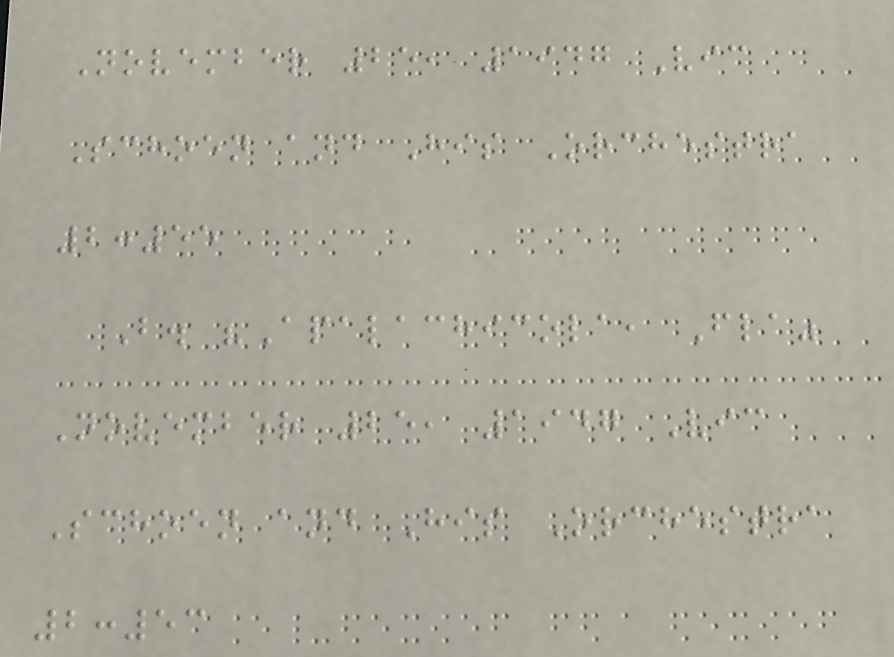November 25, 1947 Vic
Schoen and His Orchestra
2:55
B. "Apalachicola, Fla"
November 25, 1947 Vic
Schoen and His Orchestra
2:53
